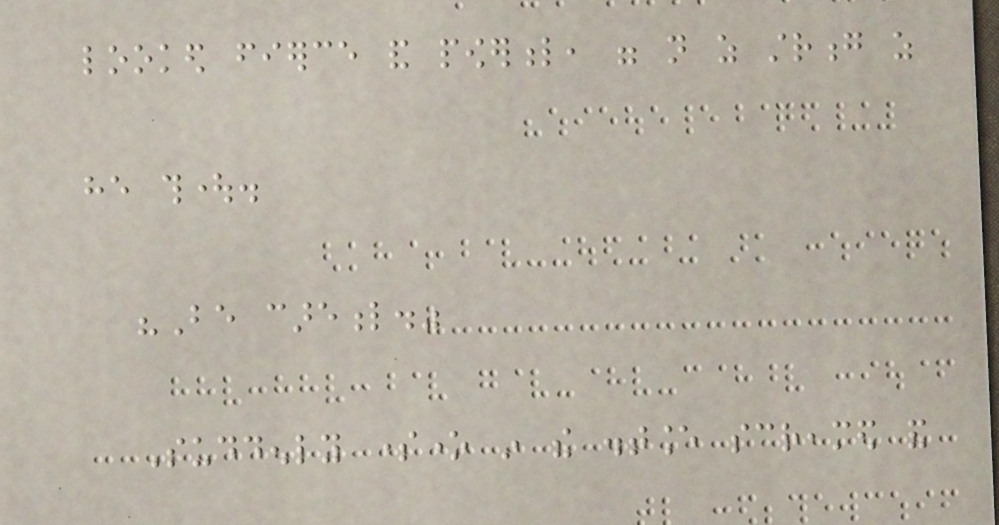looked fierce and powerful, were not as strong as
he thought.
"Be careful."
Suddenly someone in the distance screamed and
